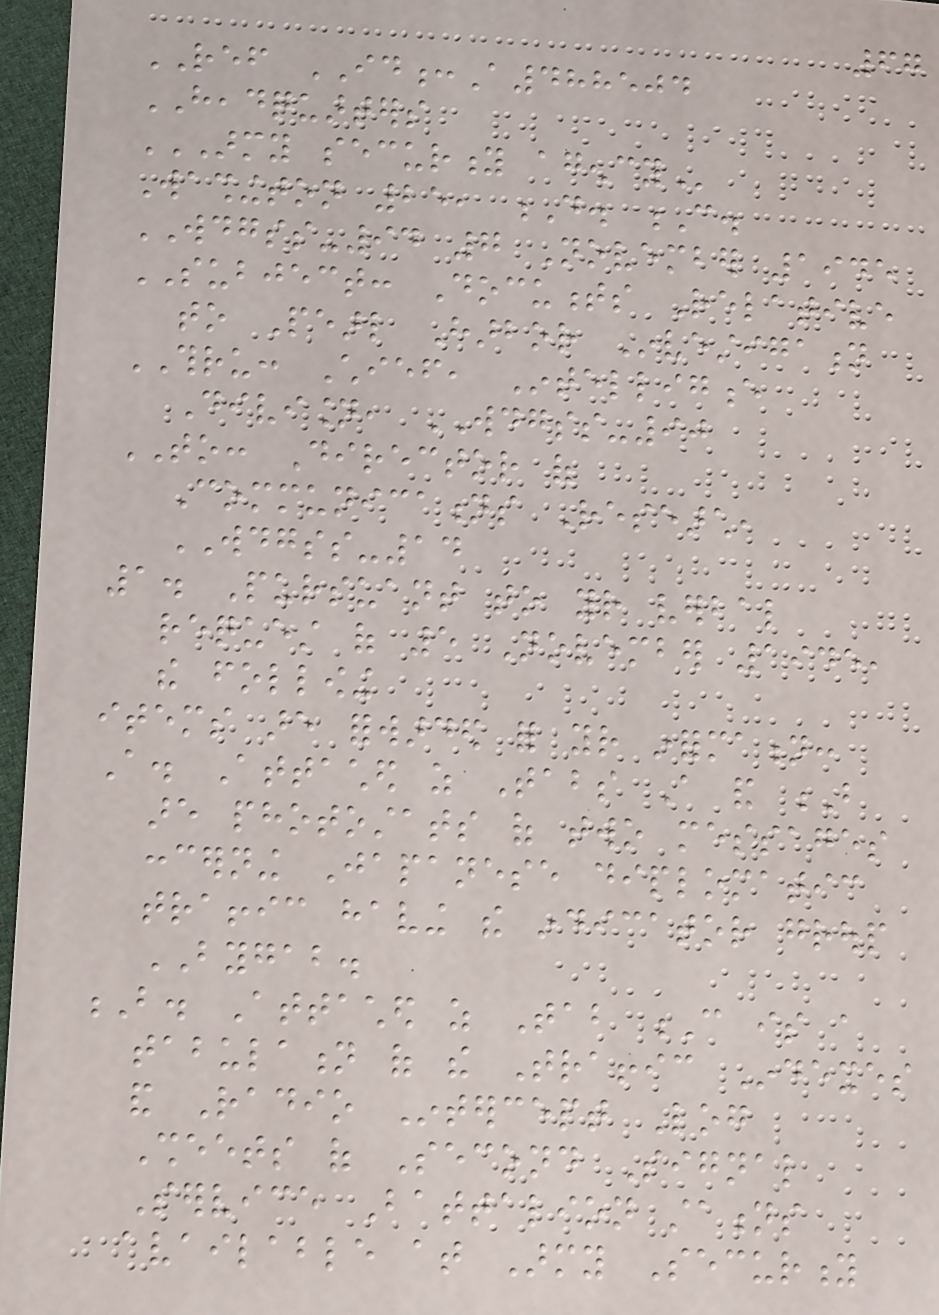67
REF ID:A488504
HEADQUARTERS
ARMY SECURITY AGENCY
Washington 25, D. C.
WDGSS-94 7 November 1945
SUBJECT: Documents Relative
to Pearl Harbor Investigation
THRU: Chief, Intelligence
Division, WDGSS-90
TO: Director of
Communications Research,
WDGSS-14
1. Pursuant to your verbal
request of 5 November 1945,
the following
items are forwarded for your information:
A. Attached as Tabs A and B
are photostats of two messages
concerning Japanese diplomatic
traffic having the indicator group
BYGAB.
B. Attached as Tab C is a
tabulation of the Traffic Indexes
and Radio Intercept Log
Sheets of Second Signal
Service Battalion stations
available at Army Security
